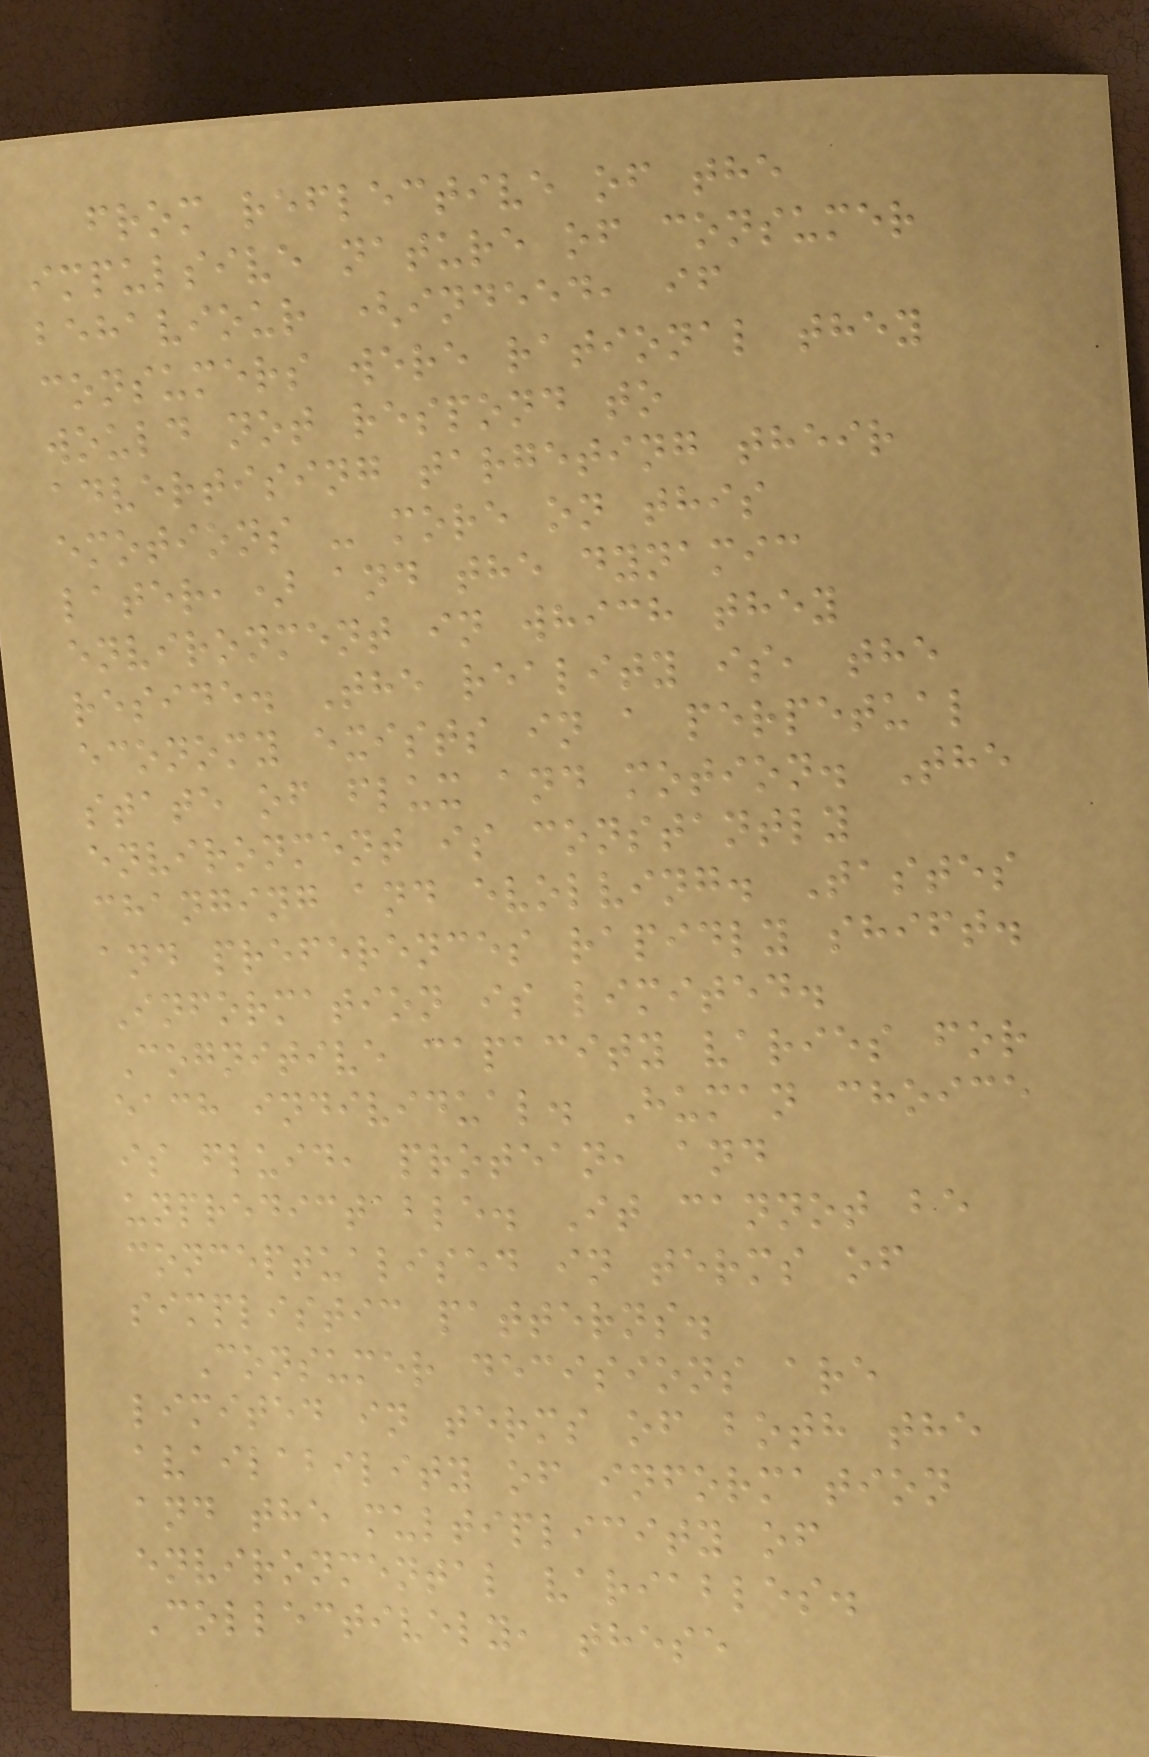from reflective of the
impulsive nature of consumer
behaviour (indeed, if
consumers were rational they
would not respond to
advertising targeting their
emotions - more on this
later,) and the dynamic
environment in which they
reside. The reality is, the
economy exists in a perpetual
state of flux and motion. The
environment is constantly
changing and evolving. Tastes
and preferences rapidly shift.
Information is limited.
Cognitive capacity varies for
each individual. Human choice
is fluid, protean, and
unpredictable. It cannot be
conceptualised in terms of
simplistic patterns.
Consumer decisions are
limited in terms of both the
availability of information
and the multiplicity of
environmental variables.
Collectively, these
